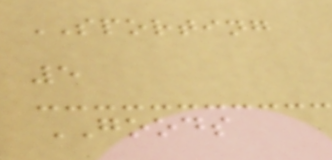SPORTING
5
GOODS
